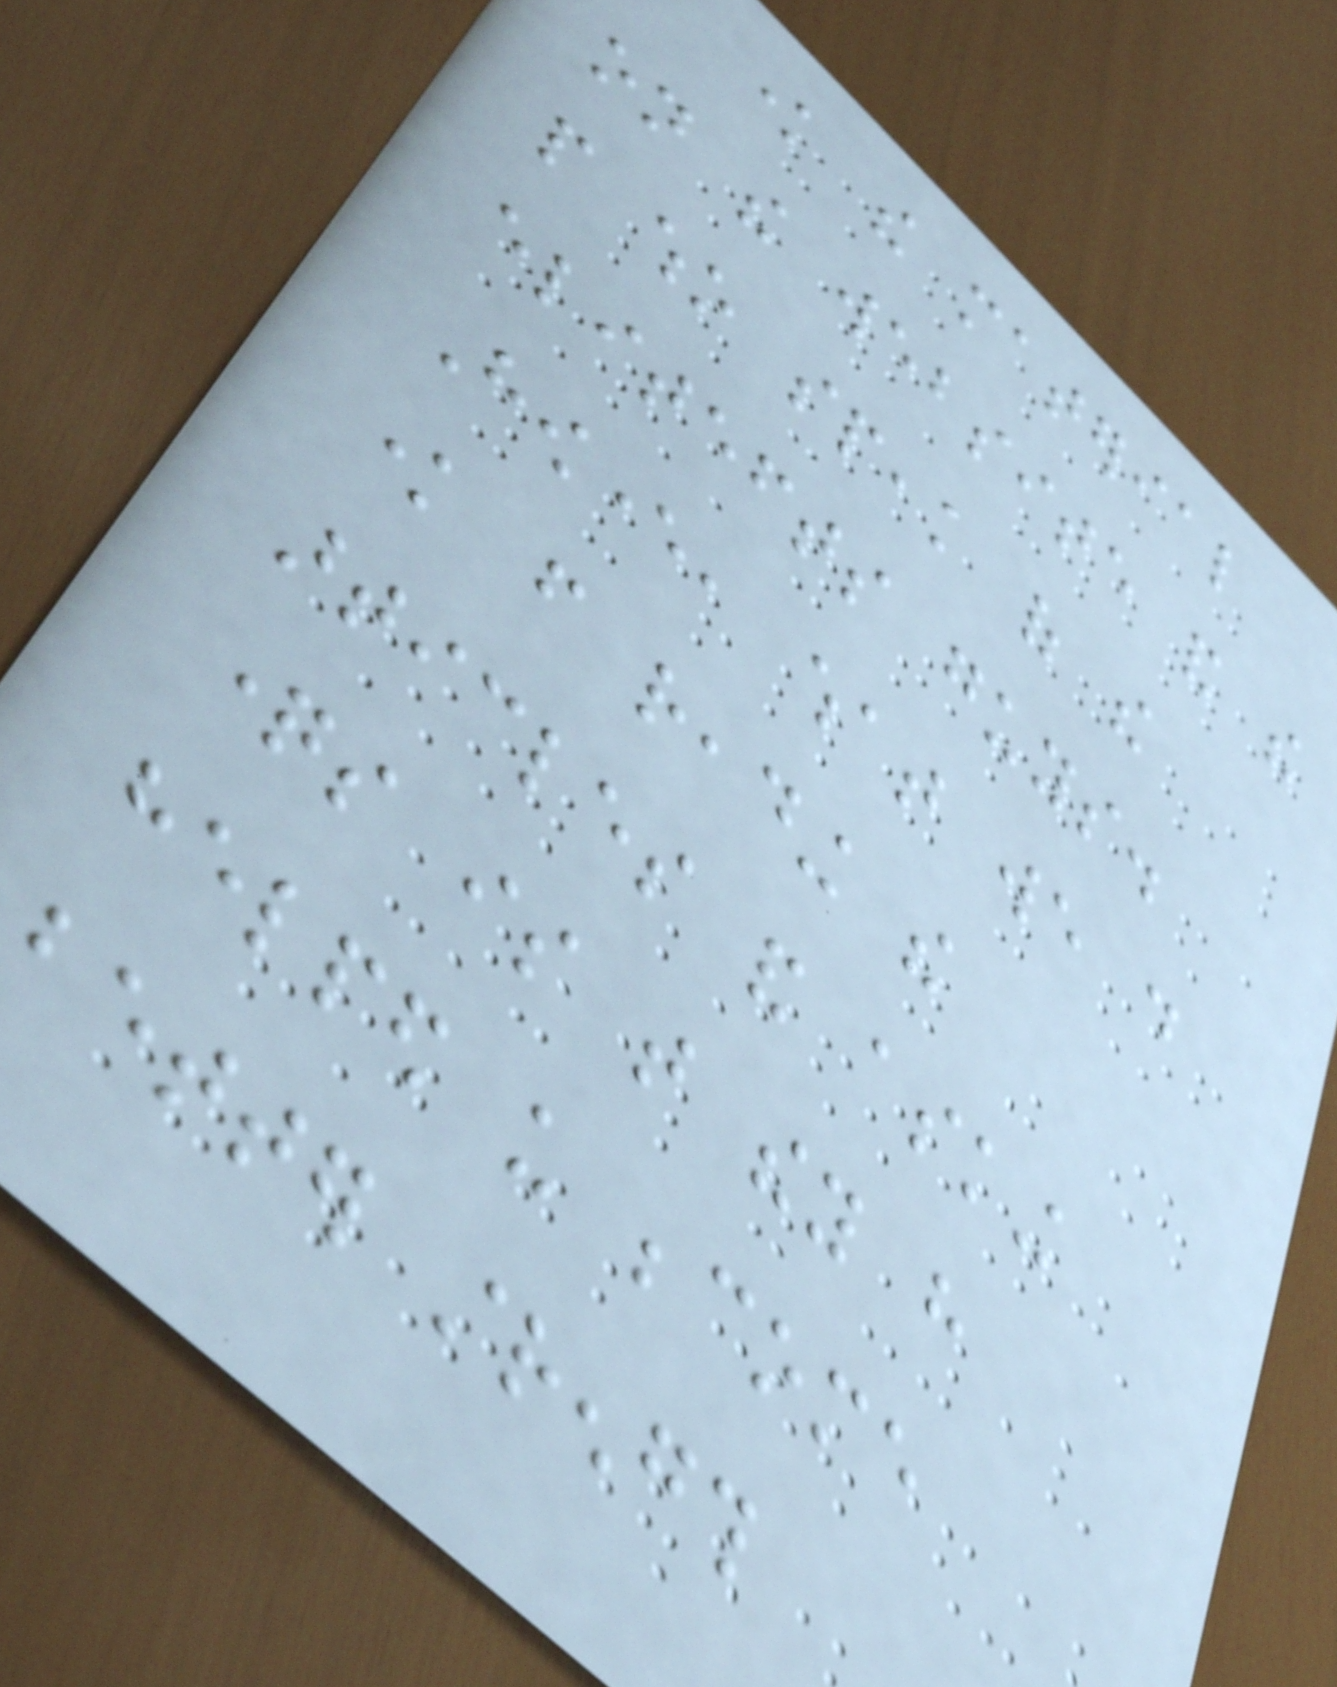know the material
on the website and the
people who speak of the
elitefts guys.
However, what we do
know from reading the
articles and asking
questions is that they have
helped us become
better strength
